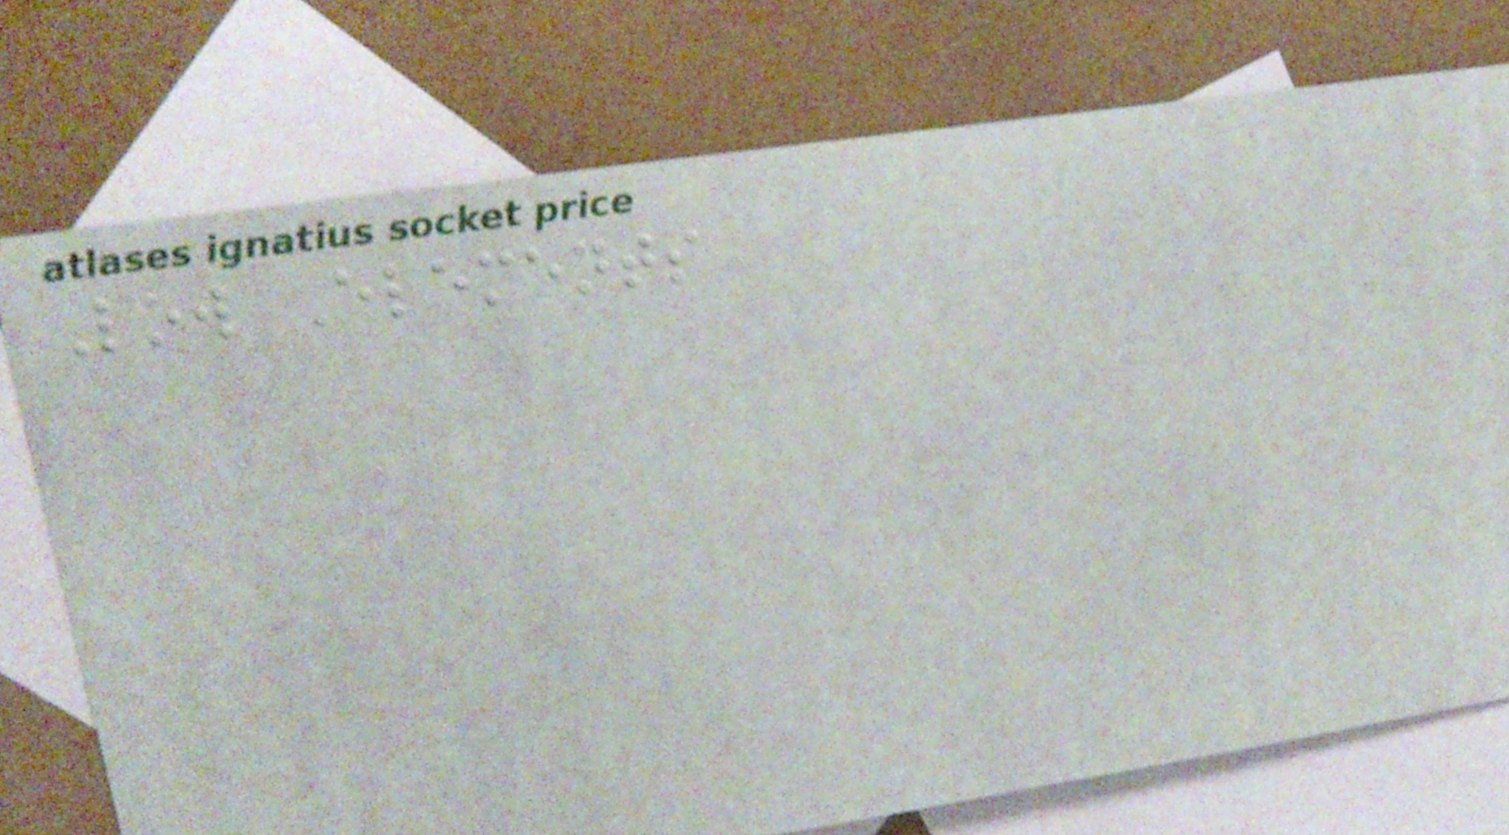Low Elements
